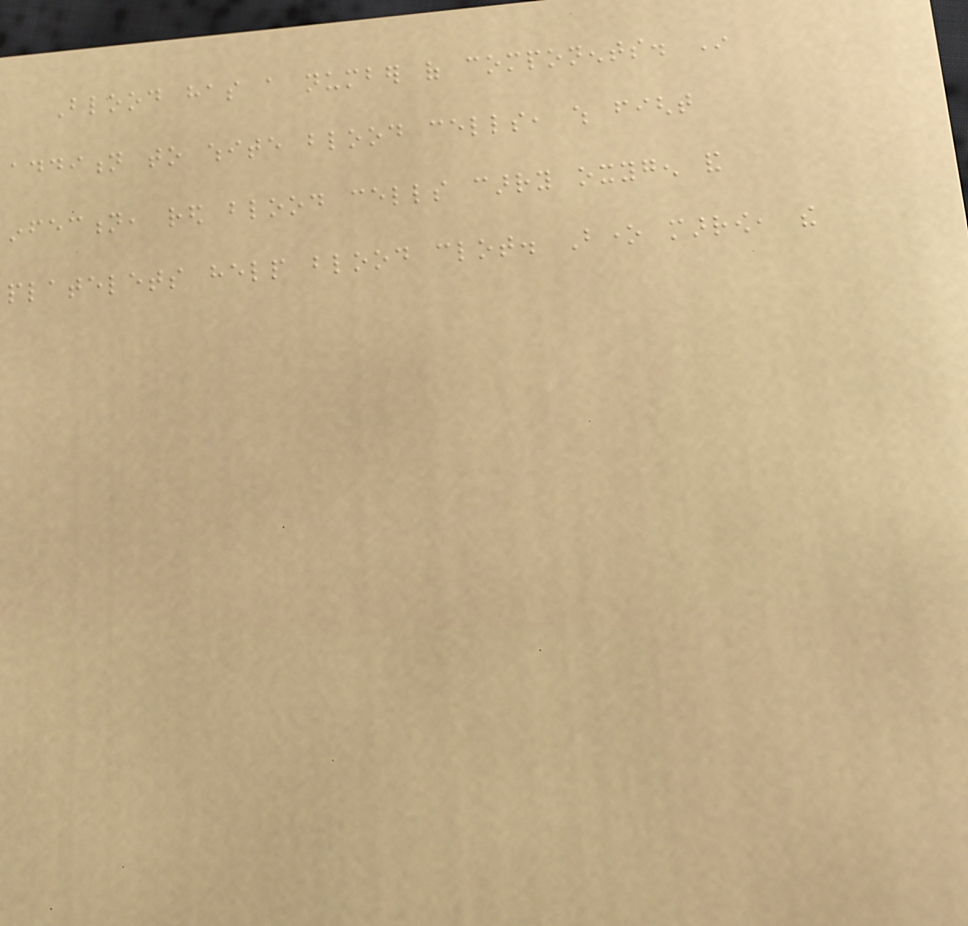Blood has a number of components. In
addition to white blood cells, which fight
infection, red blood cells carry oxygen and
platelets help blood clot. Bone marrow, the
